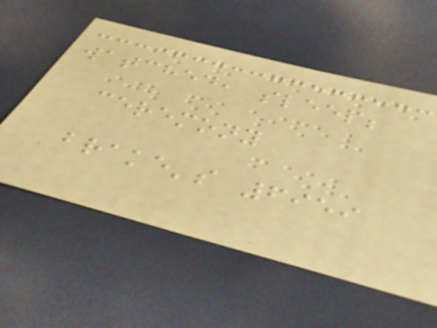watched, sleep;
ceremony
brake's 6959
